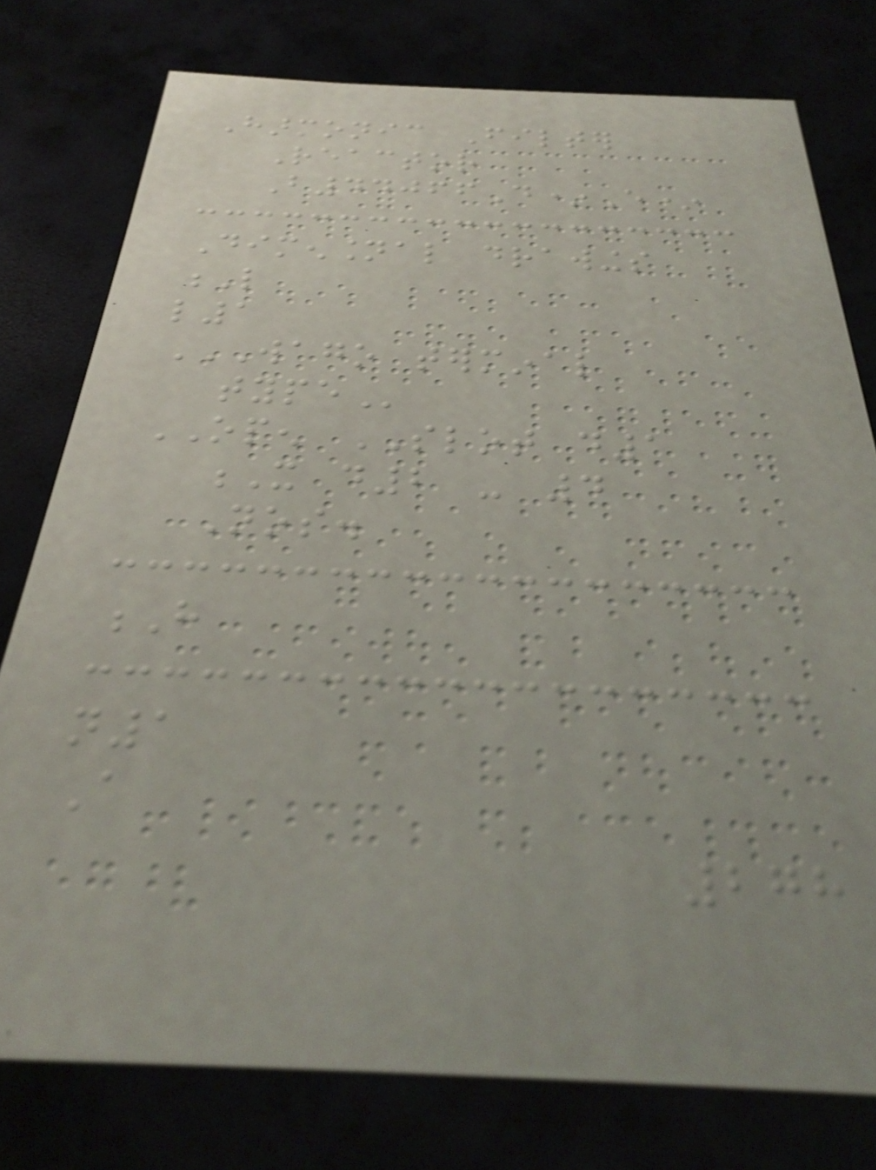Harmonic Filter
Reactor
B44066D*E*
Dimensional drawings
L
l1
WAGO TERMINAL
TYPE
OPEN SLOT d1
X d2 - 4
Nos.
H
n1
A
278
